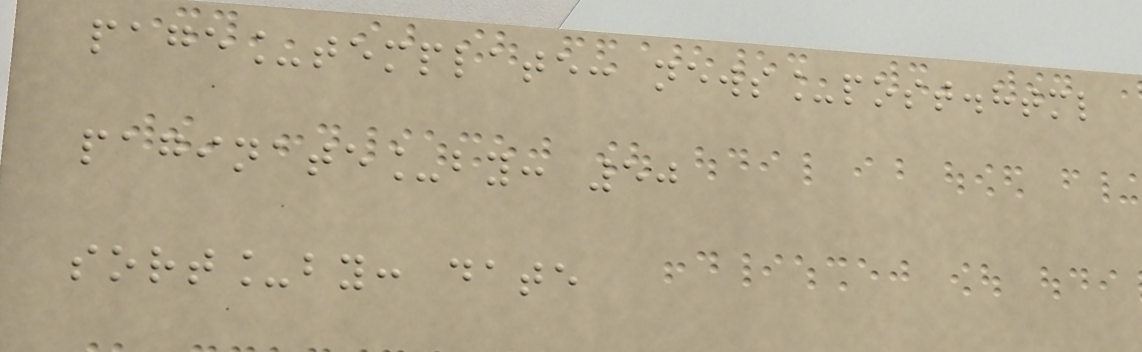page_template: news_post.html
paginate_by: 50
sort_by: date
